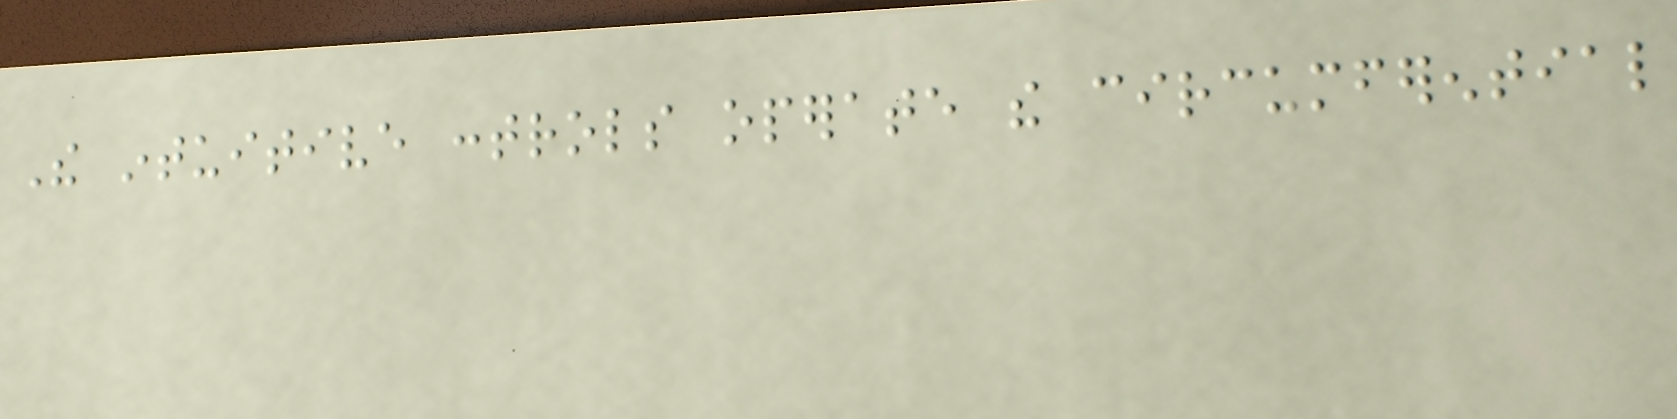The intuitive controls operate the circumferential
